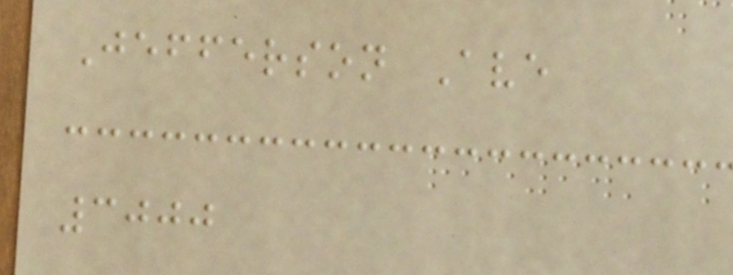Jefferson Ave
3000
